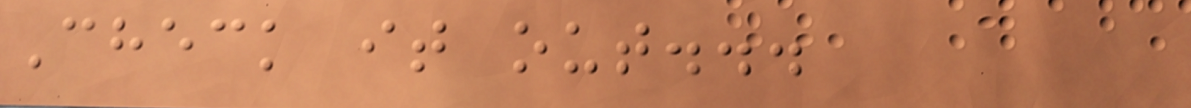Check it out...
